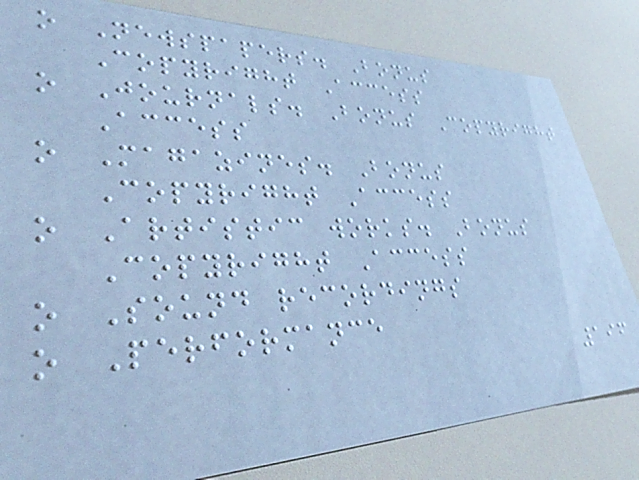o Newspapers. Bonus
Copyright Access
o Journals. Bonus Copyright
Access
o Magazines. Bonus
Copyright Access
o Artistic works. Bonus
Copyright Access
o Sound recordings
o Performance
196
